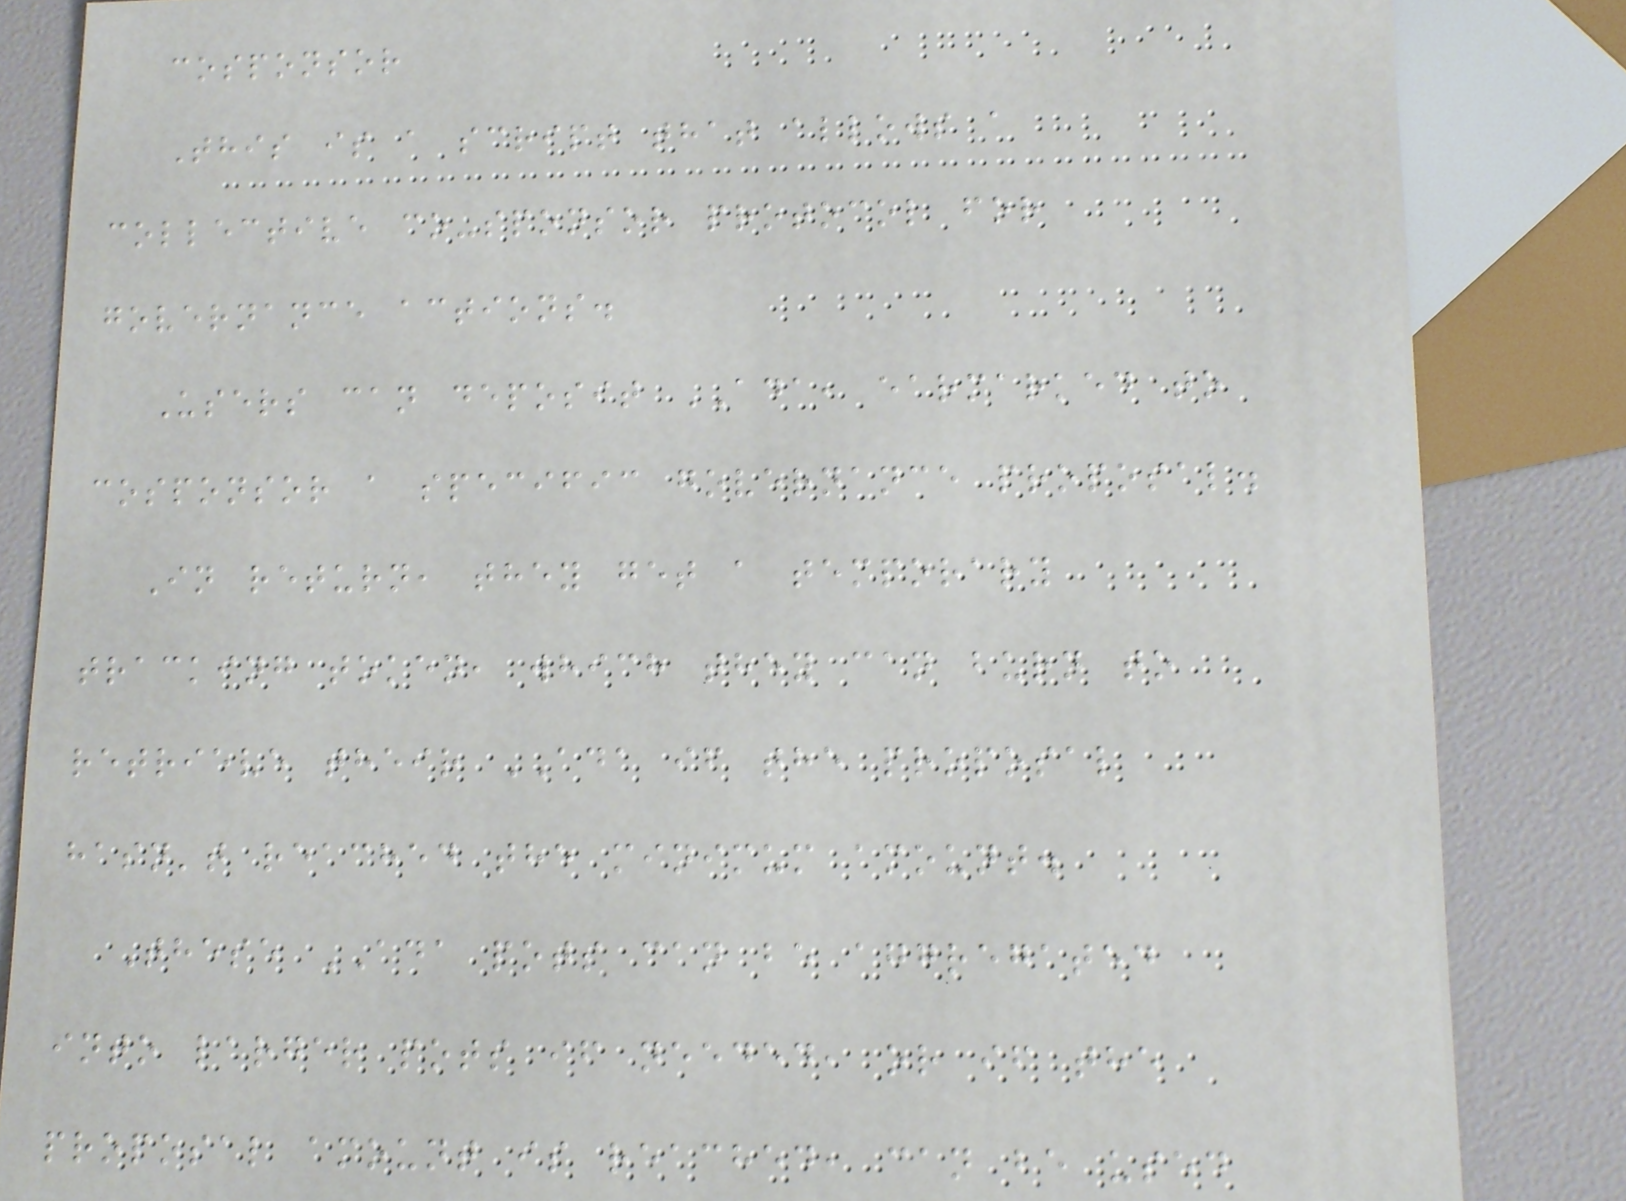cosponsor
This is a script that allows a
collective co-sponsor protocol for
governance actions.
Users can deposit ADA, earmarked to
cosponsor a specific governance proposal.
In return, they get a temporary
tracking token, which they can burn to
retrieve their ADA if the proposal
hasn't reached the minimum amount.
These ADA pots can be aggregated
into larger pots if needed, or if the
proposal amount is reached, can be used
